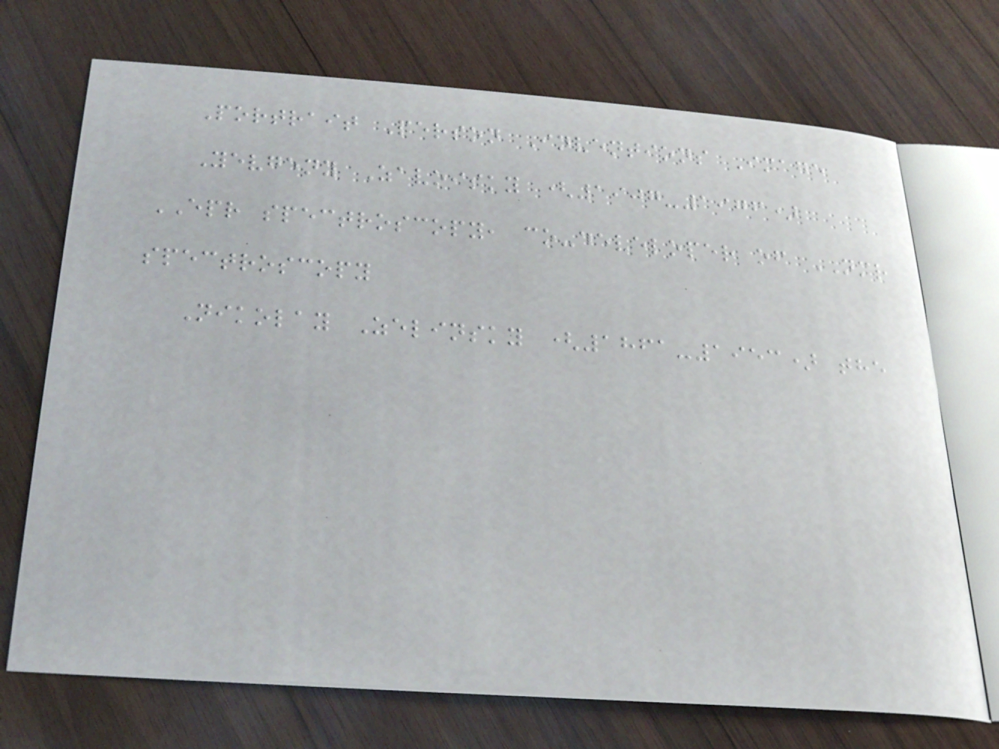Portrait Person Inventions Image
Yevgeny Zavoisky (1907-1976)
EPR spectroscopy, co-developer of NMR
spectroscopy
Nikolay Zelinsky (1861-1953) the
